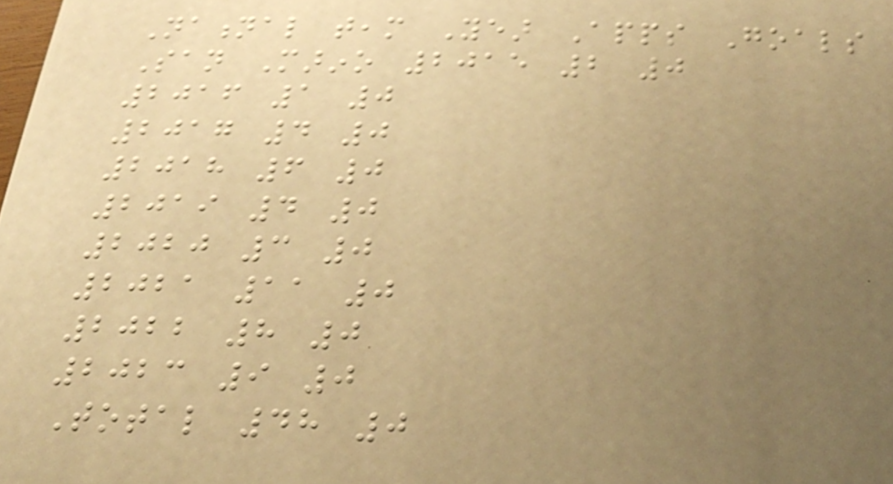National team Year Apps Goals
San Marino 2015 2 0
2016 1 0
2017 4 0
2018 6 0
2019 4 0
2020 3 0
2021 11 0
2022 8 0
2023 9 0
Total 48 0
